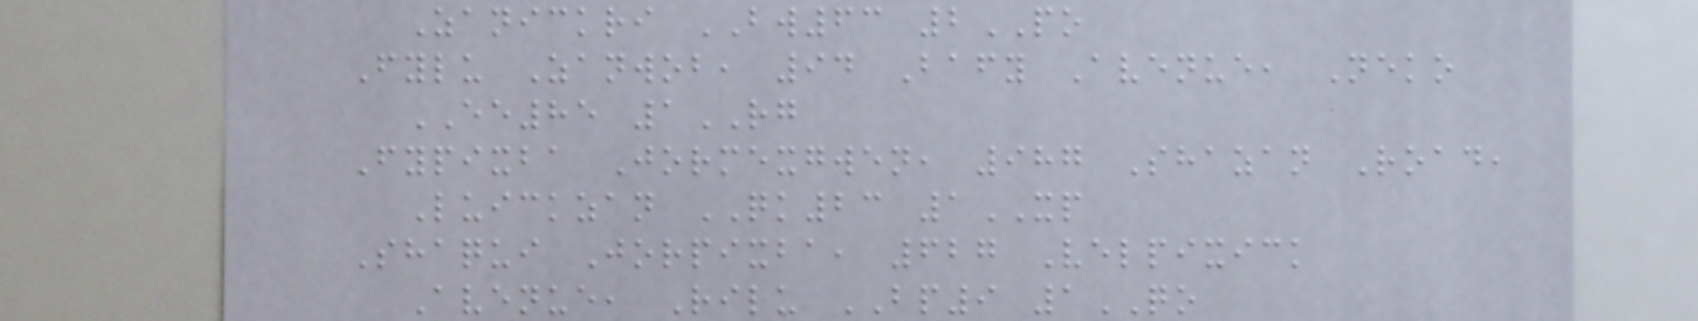Zanickri BW63 2PO
Fylu Zanwob, 94 Bafy Avenue, Neko
EE85 1RG
Fypixba Jormexgwen, 987 Shazan Road,
Luickzan QK23 1XP
Shaqui Jorpixba, 627 Velpixick
Avenue, Rilu BP9 1QO
